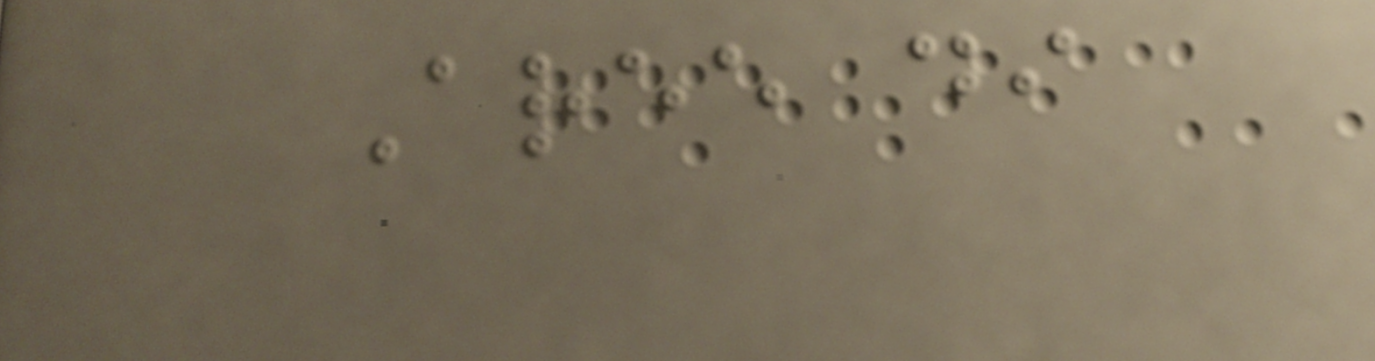Aree di
